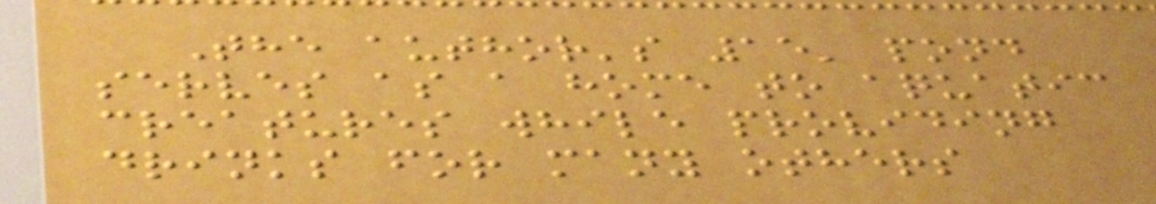The author's 15' pond
serves as a home to aquatic
creatures while providing
drinks for many others
